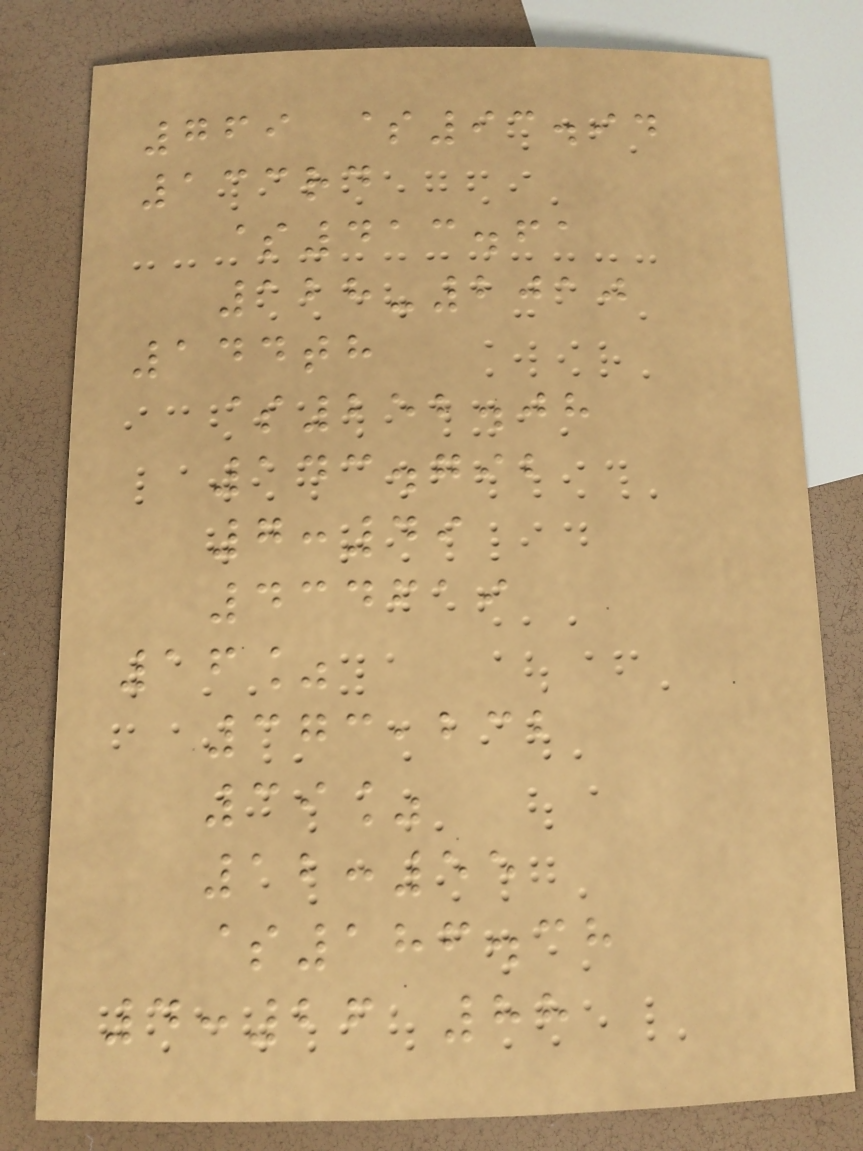769 $93.94
133rd
$413.61
128-2010
144th
$252.08
143.792
7:49
434619
16%
373,232
39%
12:55
$186.38
4:26 88
